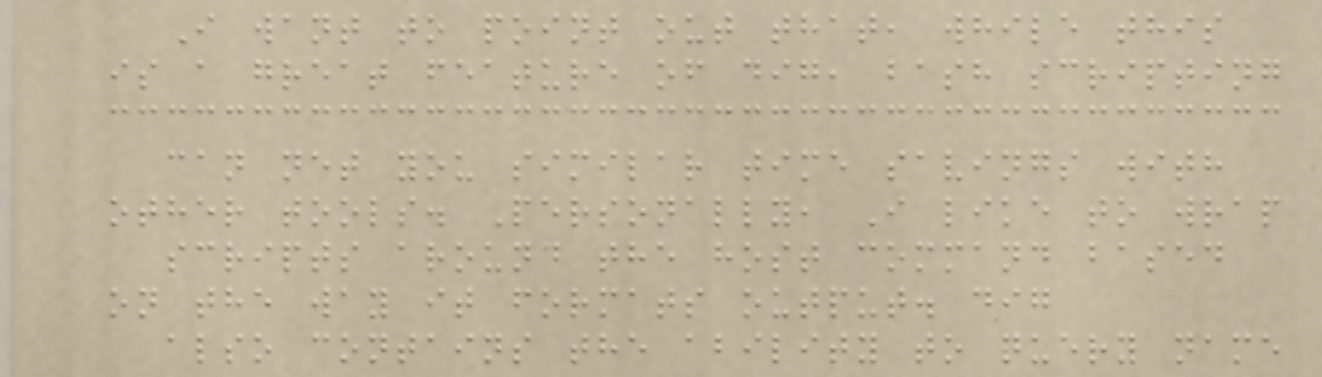I want to point out that, while this
is a great feature of dig, bash scripting
can net you similar time savings with
other tools. Personally, I like to wrap
scripts around the host command based
on the way it formats output. dig
also contains the ability to query name
